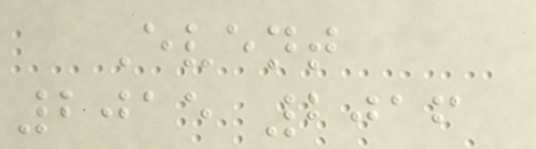Event
2015 2016
